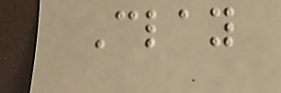Clay
